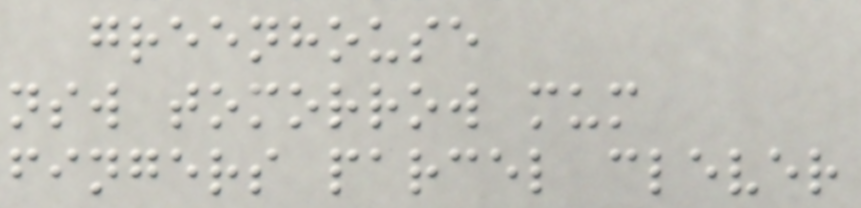greenhouse
nsw tomorrow mum
fingers parcel clever
